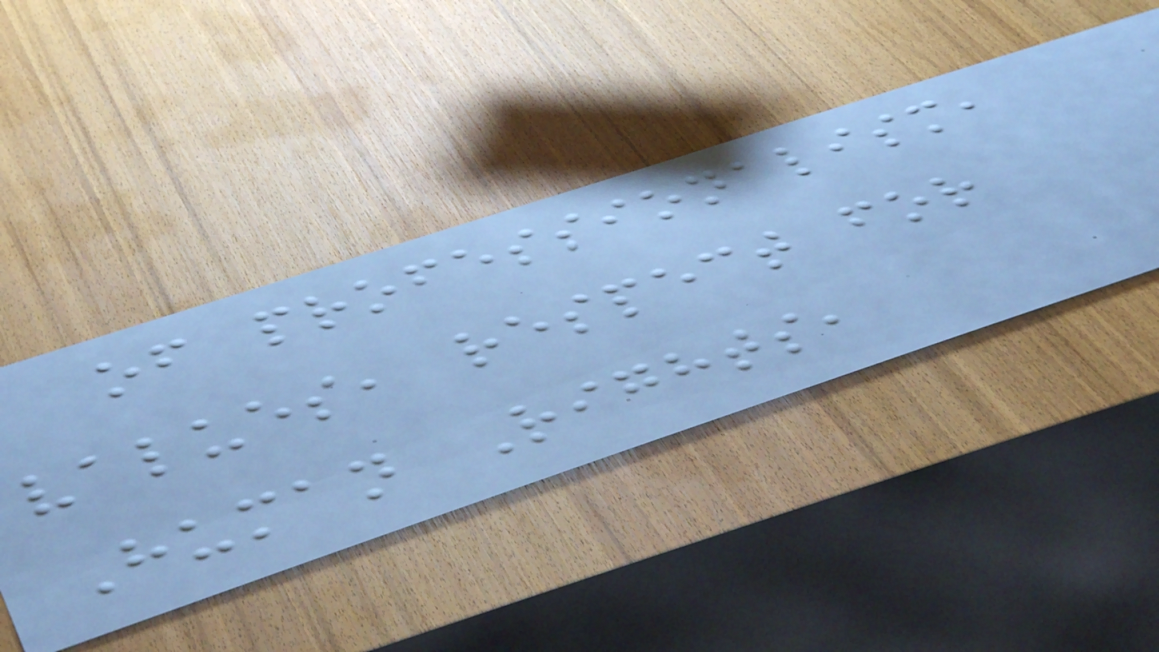of professionalism,
values, respect for
Human Rights,
